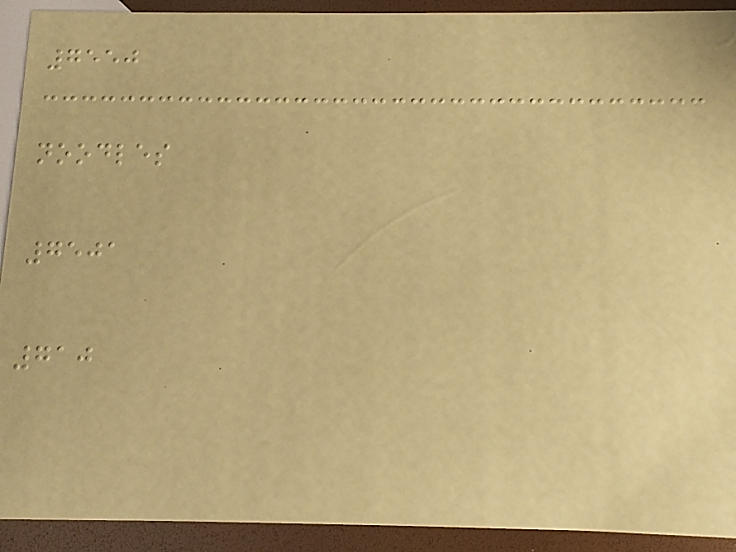7550
noodles
7501
710
